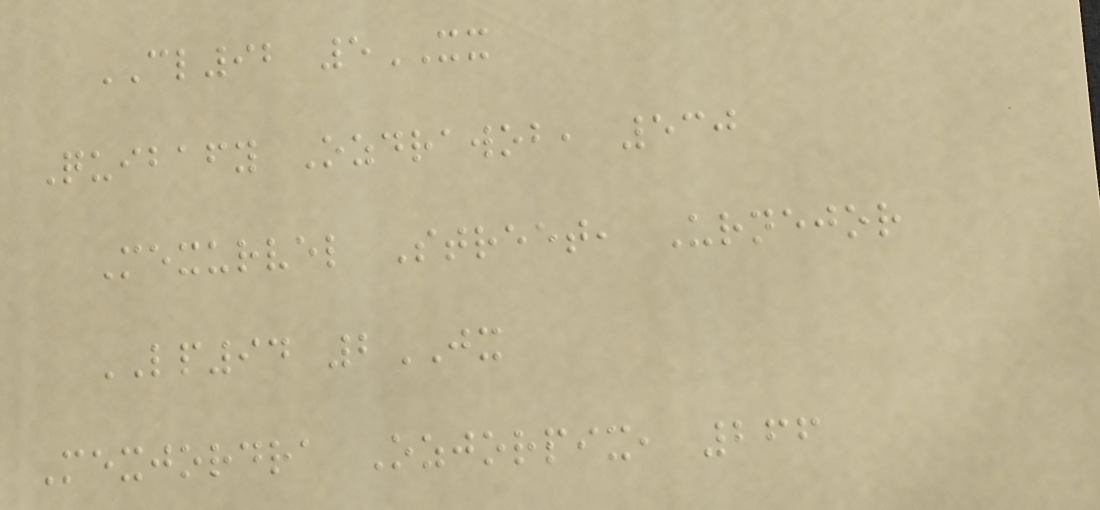CL92 5XX
Quibafy Ozdrawob, 530
Mexurvel Street, Urnejor
LP94 2JX
Mexjordra Ozjorpix, 266
